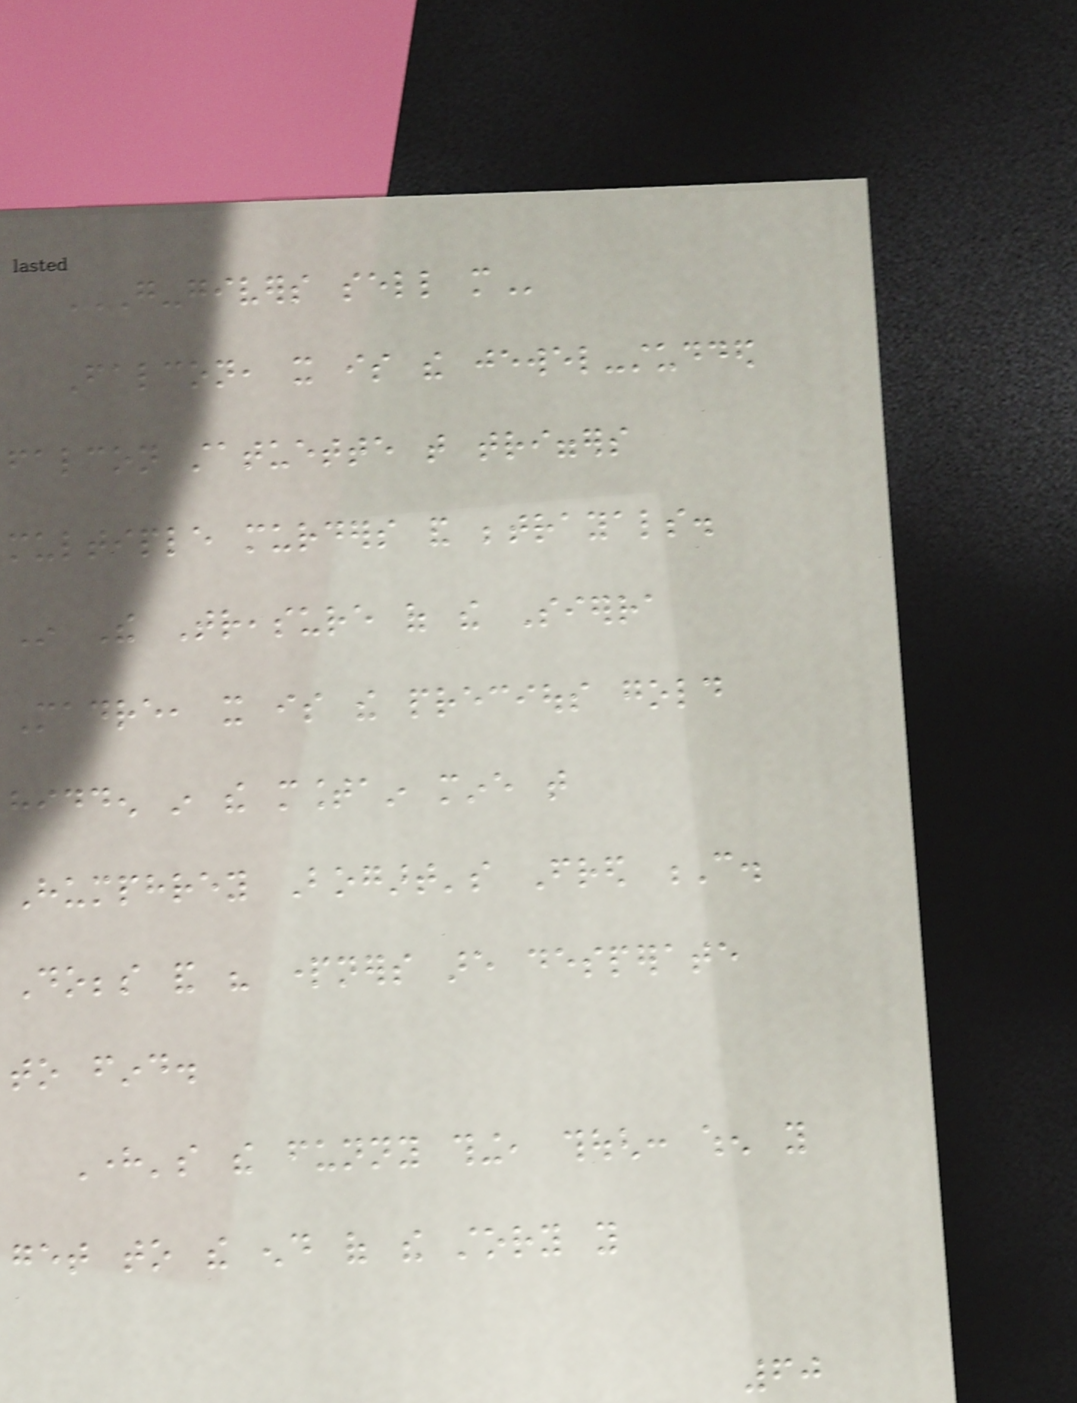GO-GIVERS SELL MORE
Falcon, it is the jewel-studded
falcon statuette that triggers
multiple murders and betrayals.
In The Treasure of the Sierra
Madre, it is the precious gold
hidden in the mountain mine that
Humphrey Bogart's Fred C.
Dobbs and his partners are desperate
to find.
Here's the funny thing, though: when you
get to the end of the story you
60
